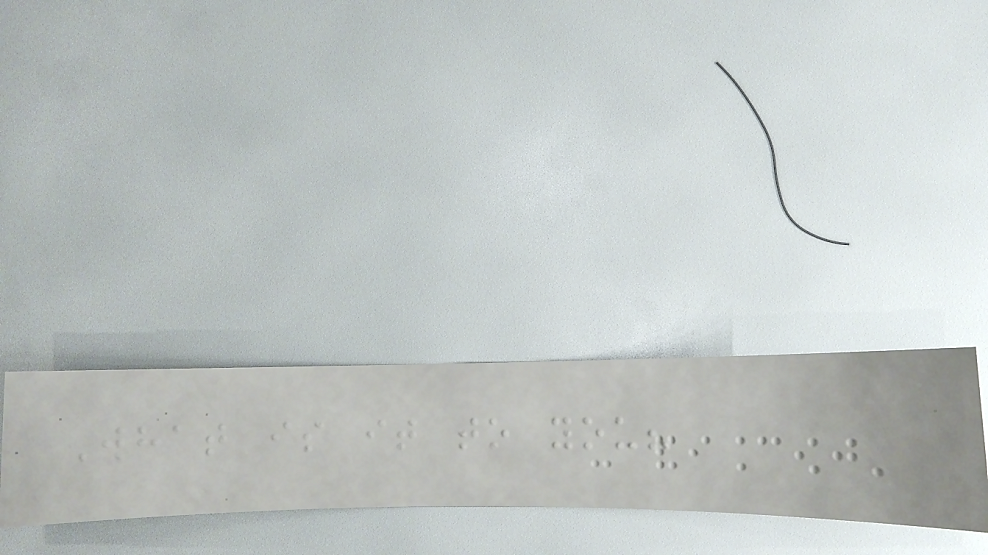What is it to you?
